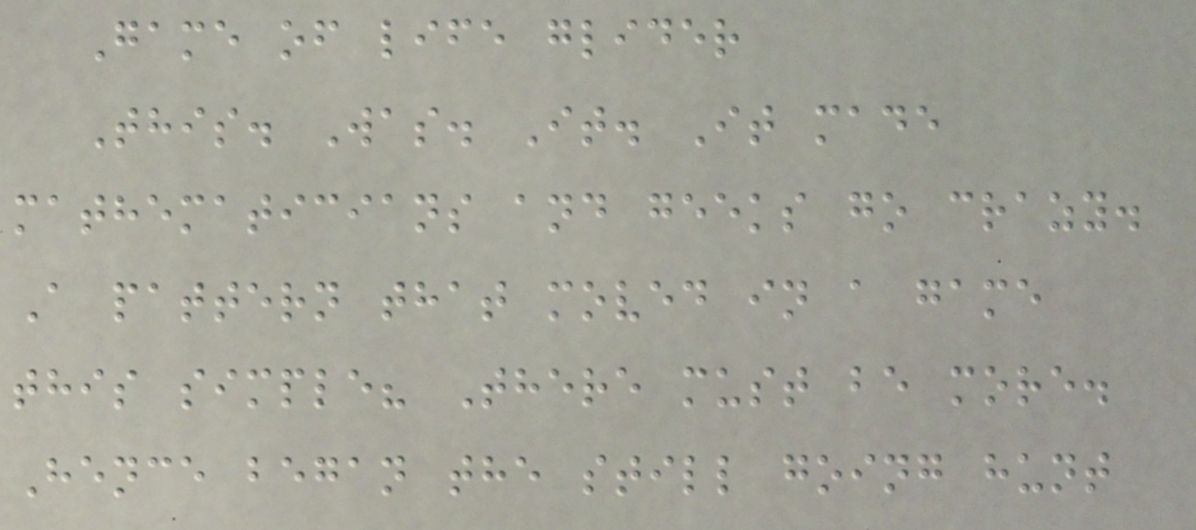Game of life glider
This. Was. It. It made
mathematicians and geeks go crazy.
A pattern that moved in a game
this simple? There must be more.
Hence began the still going hunt
